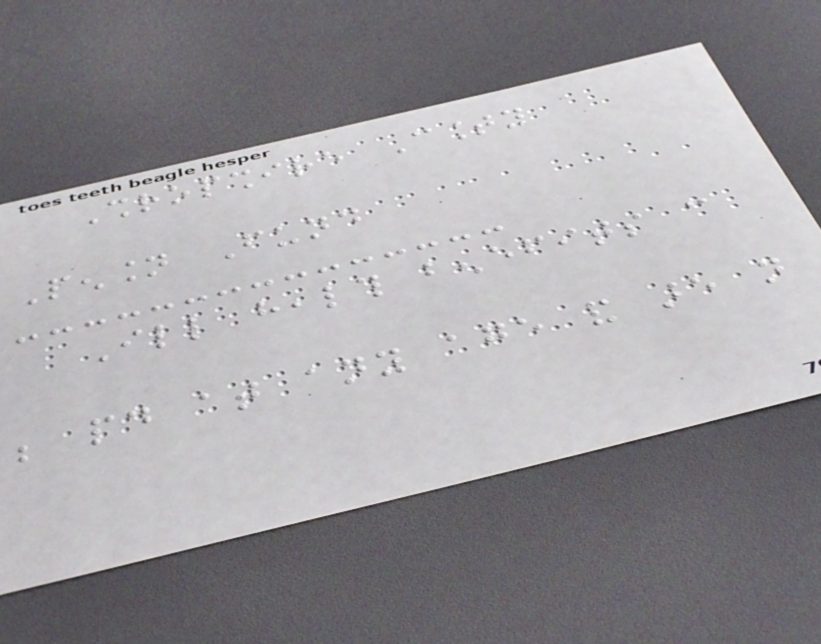Shropshire County
Pension Fund
Ill health benefits can
be paid at any age and are not
